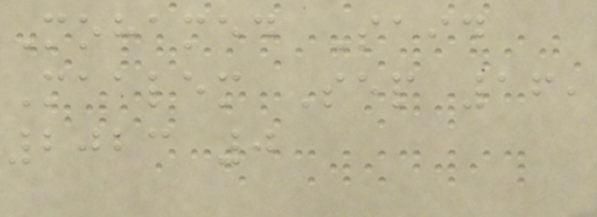Mohamed Said
Maalem Sep 16,
2023 0
